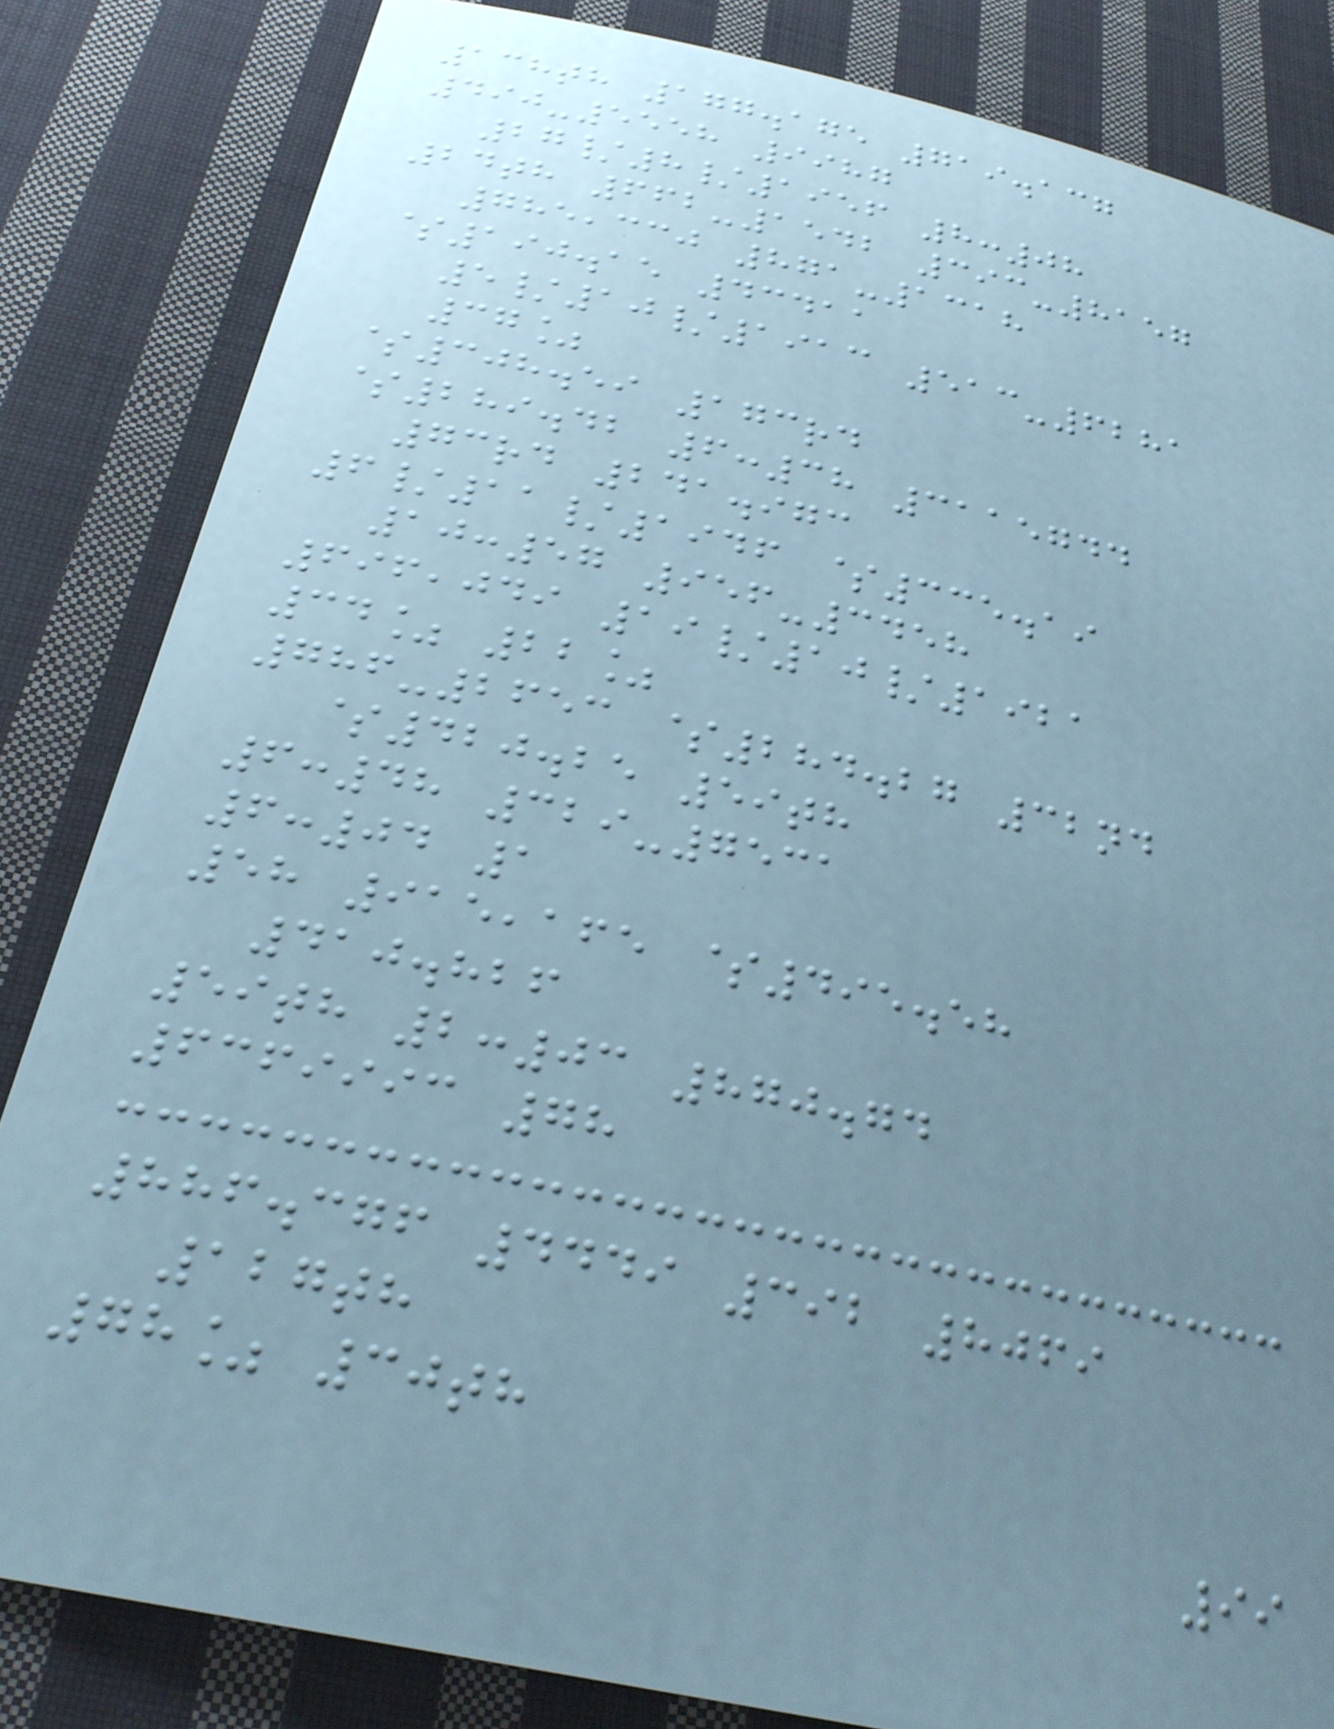138th 177.175 719.137
490-5558 9987
27/8/1956 8:08
24th 662-1542 393-8157
785,330 871-1318
$190.15 43411
5/10/1913 513-6281
37%
$308.59 173rd
$289.42 6:38 3115744
73rd 241.973
6/11/1946 $335.19
10:57 956-3458
696,049 19/10/1921
34% 22%
786-2653 $284.27 32nd
$420.25 59th
6:48 329-7531
6:04 1
58 915,165 $495.58
410.826
59th 2:03 870.74
6369993 78
886.376 4449 392 8069
127th
78% 30th
99
